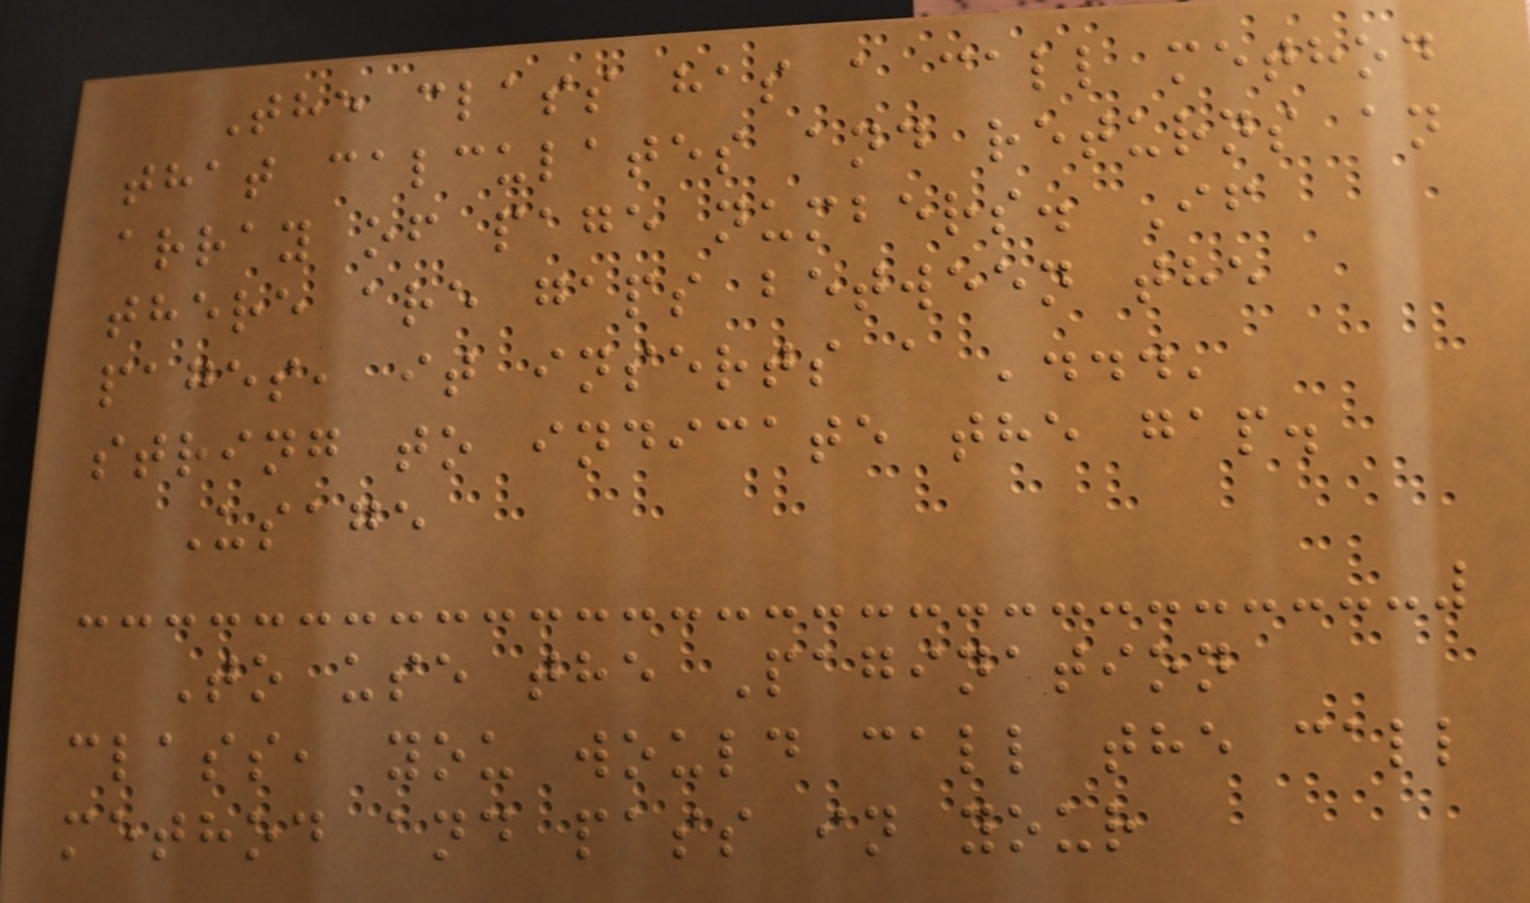The class has a call method
that calculates and returns an
array of page numbers. If
there are gaps between the
pages, it inserts a '...'
string to indicate the gap.
Usage
To use the Pagination
class, you would call the call
method and pass in your
